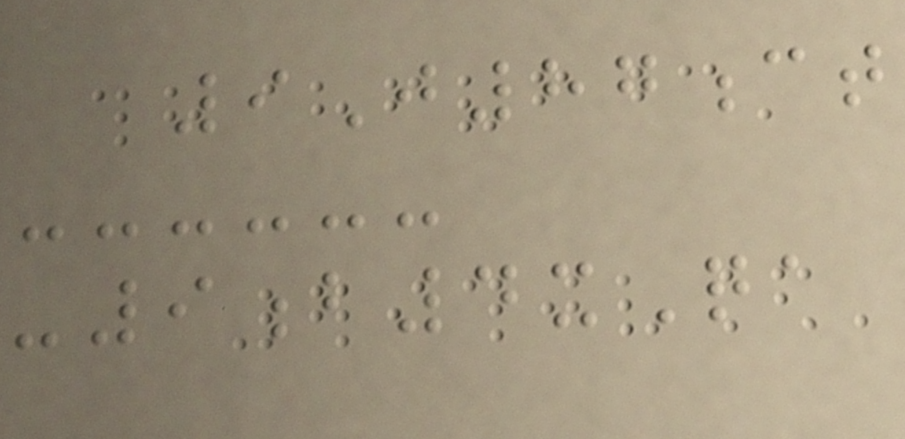9J87ct
-9b4xQa
